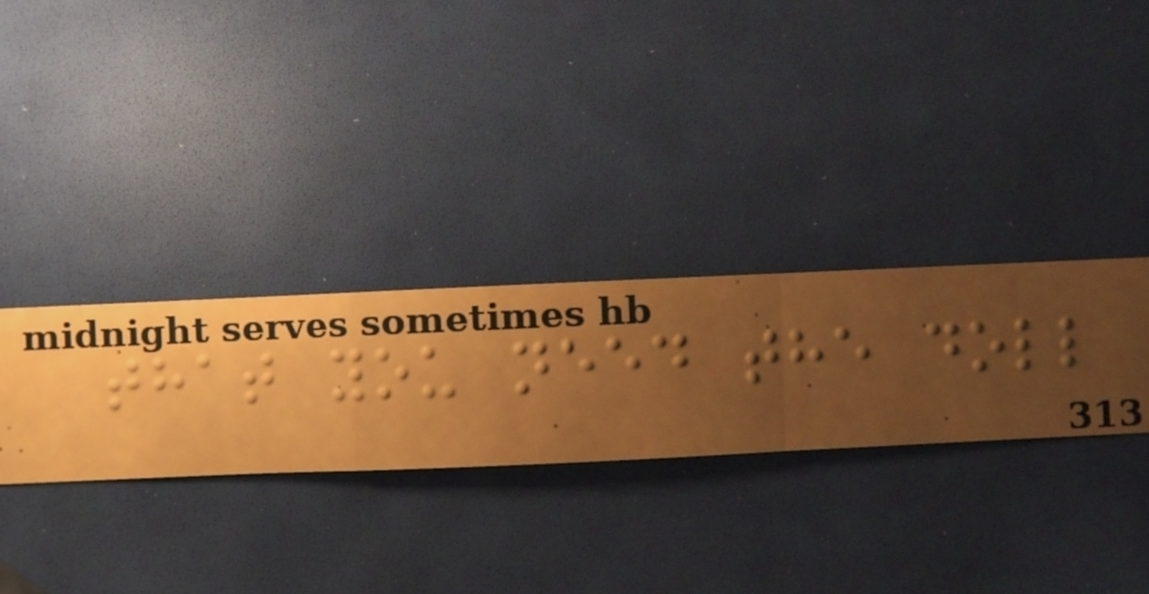that you need the doll
